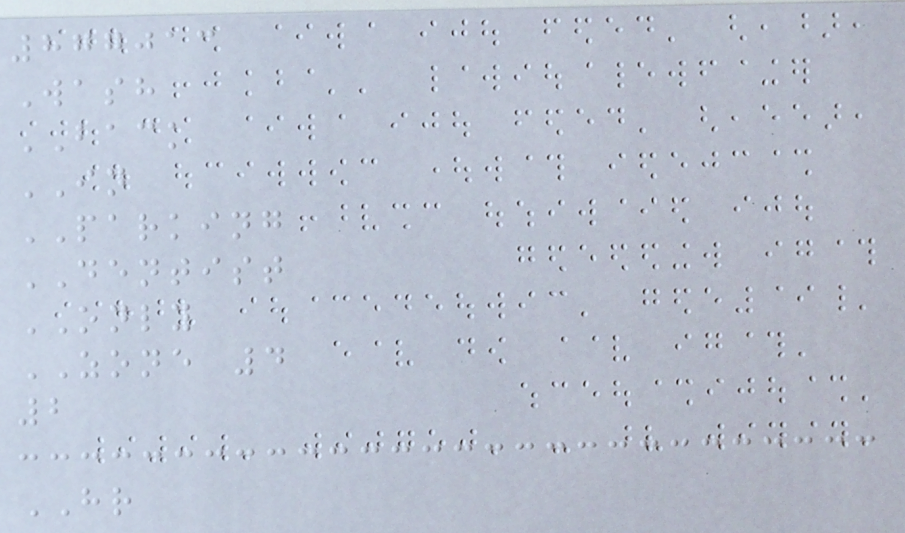877013
Wash
BACK
IN
PARKING
DENTIST
ONLY
ZONE 4
2
HR
